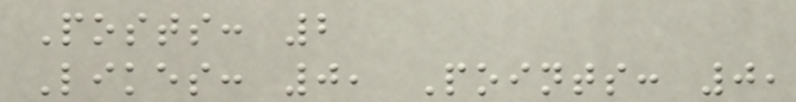Posts: 2
Likes: 0, Points: 0,
